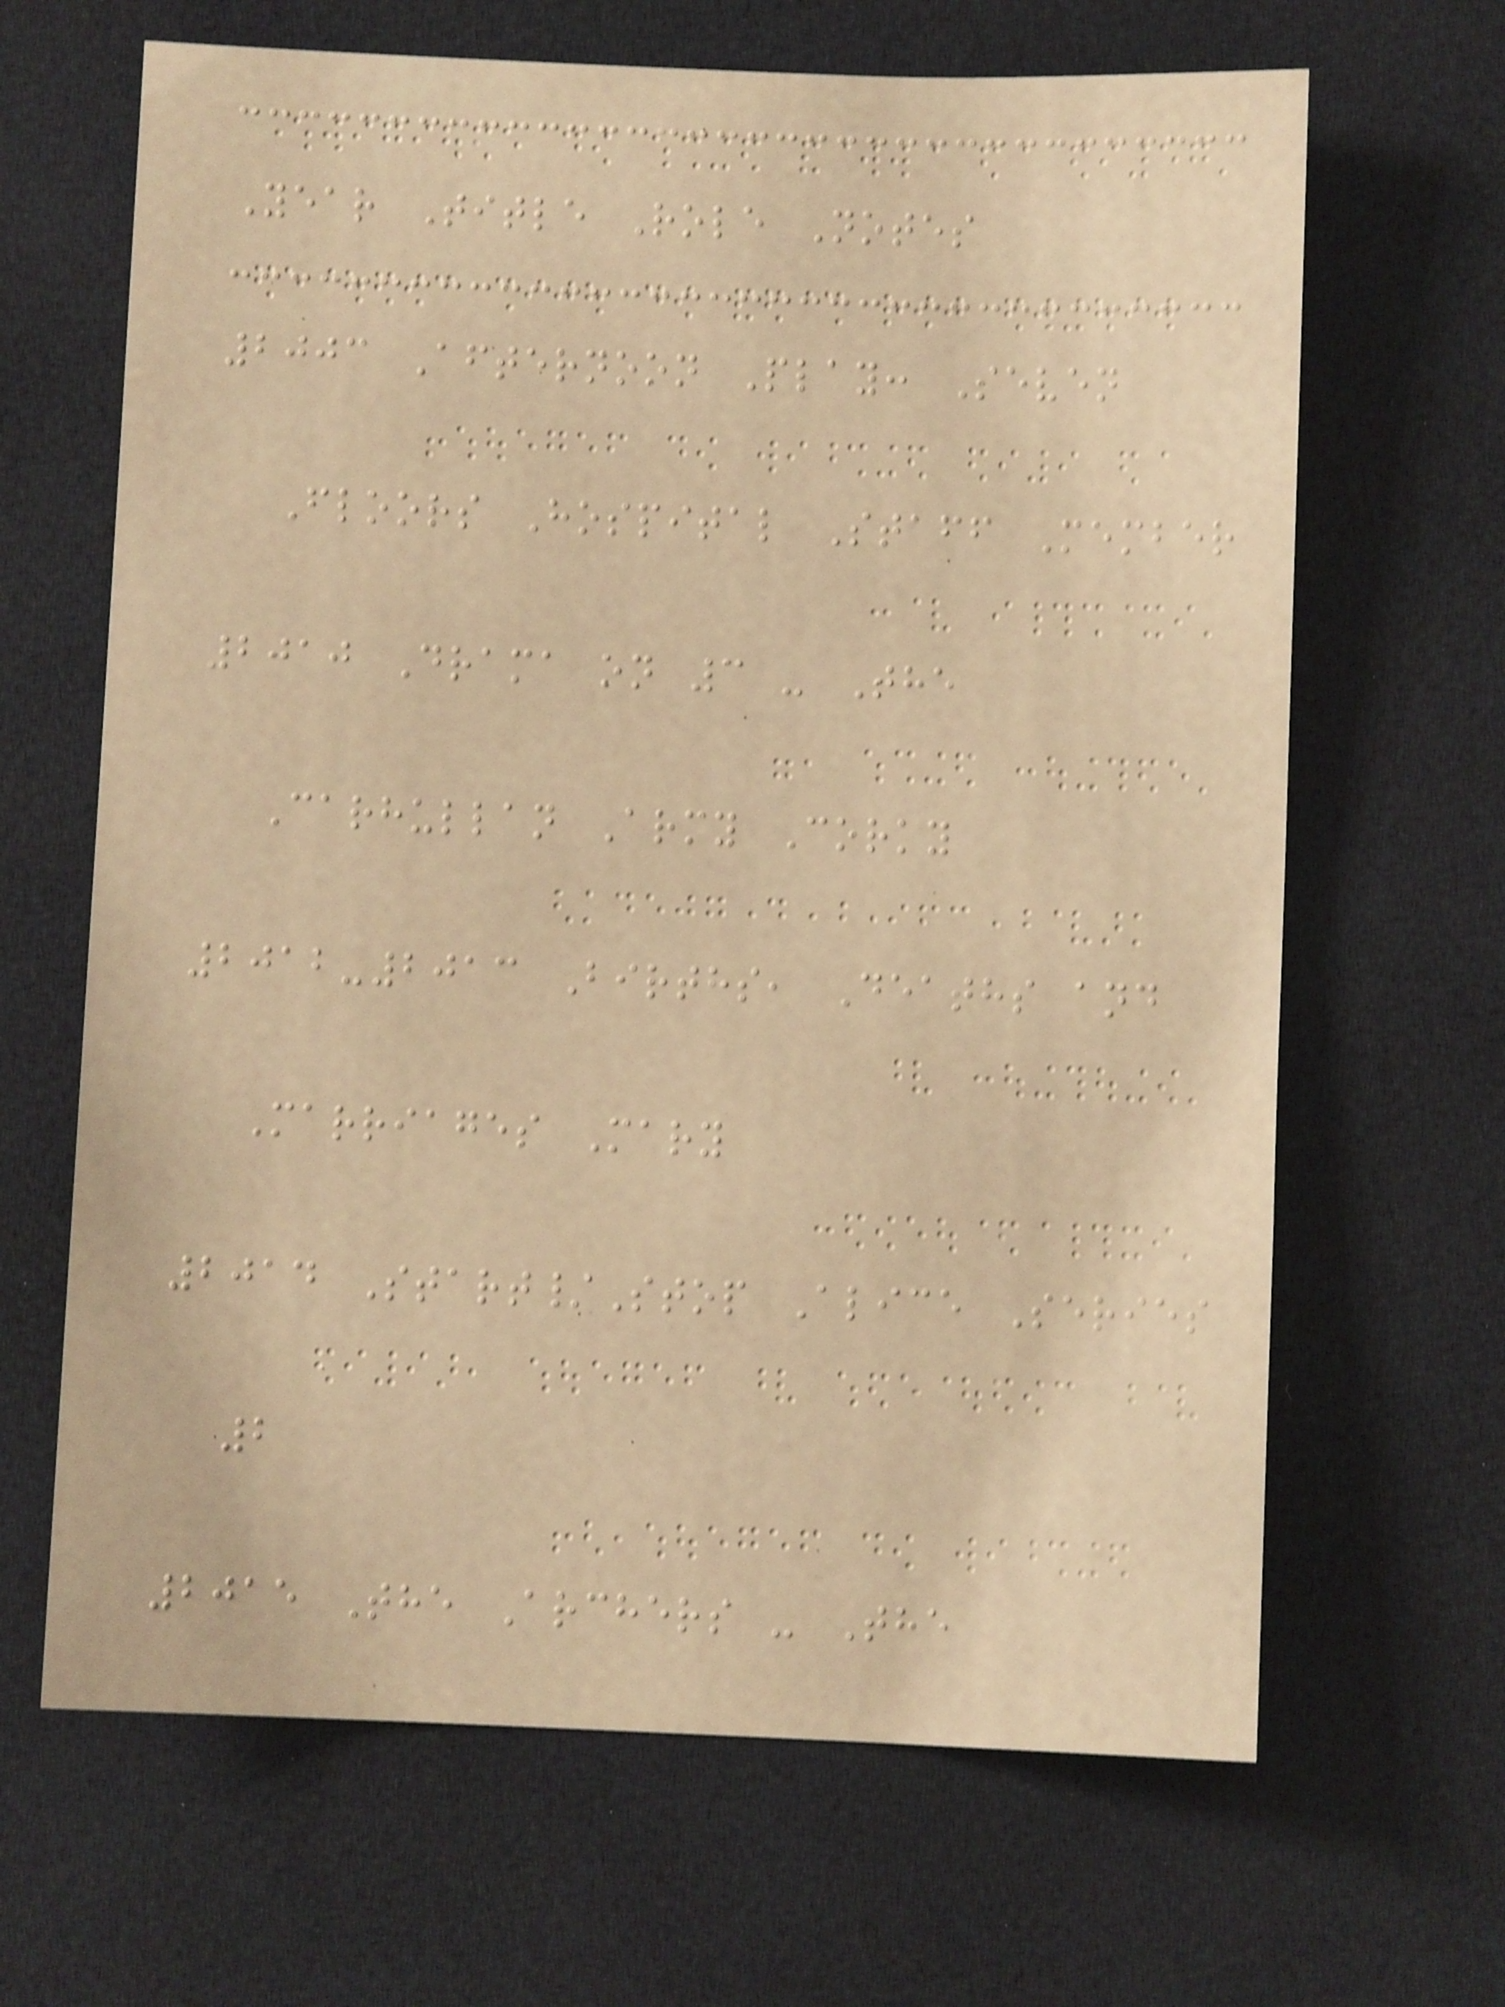Year Title Role Notes
2003 Afternoon Play: Seven
Floors Hospital Staff Member
2010 Drama on 3 - The
Carhullan Army Corky
2012-2013 Births, Deaths and
Marriages Mary
2014 Start/Stop Alice Series
2
2015 The Archers - The
